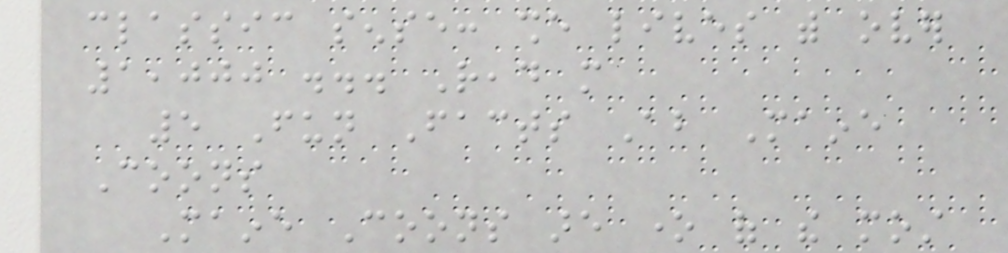classic sense: she lives with over
1,000 ... Read more
5 Fun Facts About Maine
Coons
Maine Coons are one of the most
